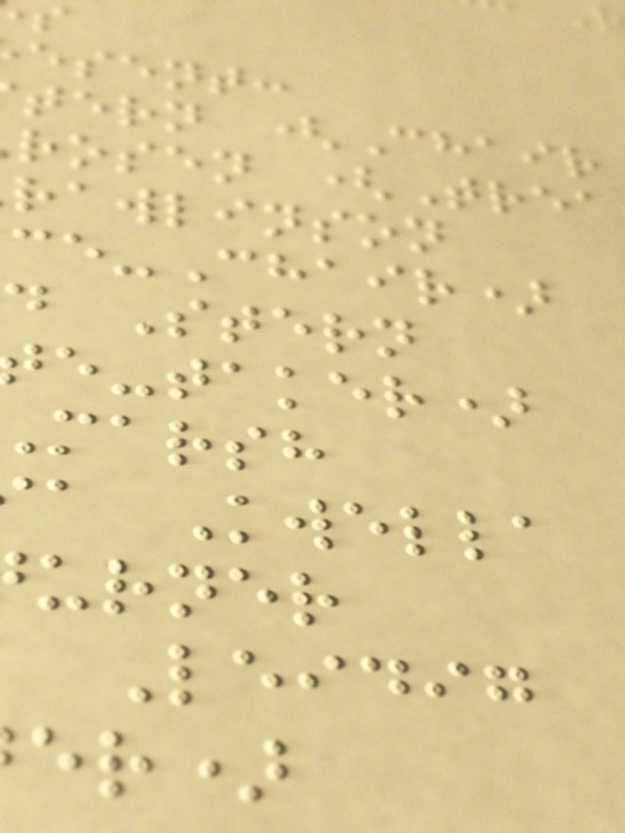esent:
tern (Chair
rosen (Trea
rawlinson
ce-Chair)
d Stern
e-taker)
marsh
a Kwella
urner
Leidig
er)
